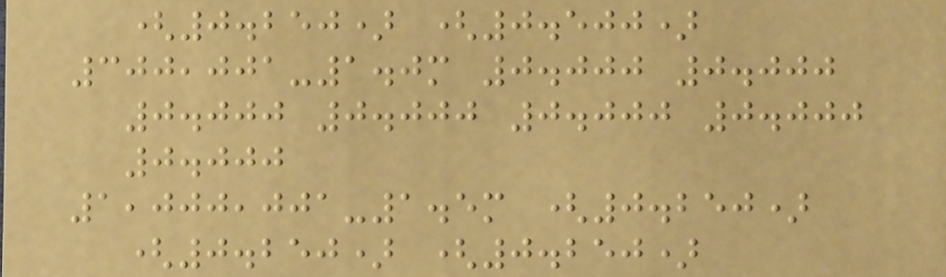(0.250) (0.500)
300,001-1.0m 0.000 0.000
0.000 0.000 0.000 0.000
0.000
1,000,001-1.5m (0.250)
(0.250) (0.250)
